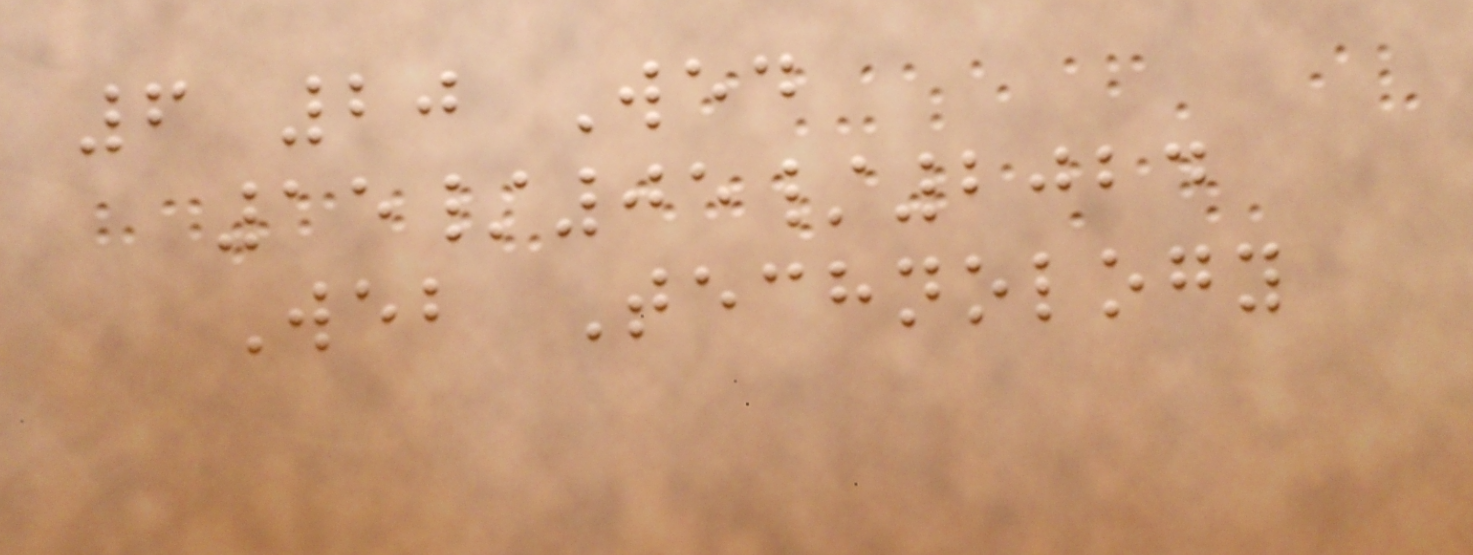6 20 Wed
15/05/2024
Web Technology
